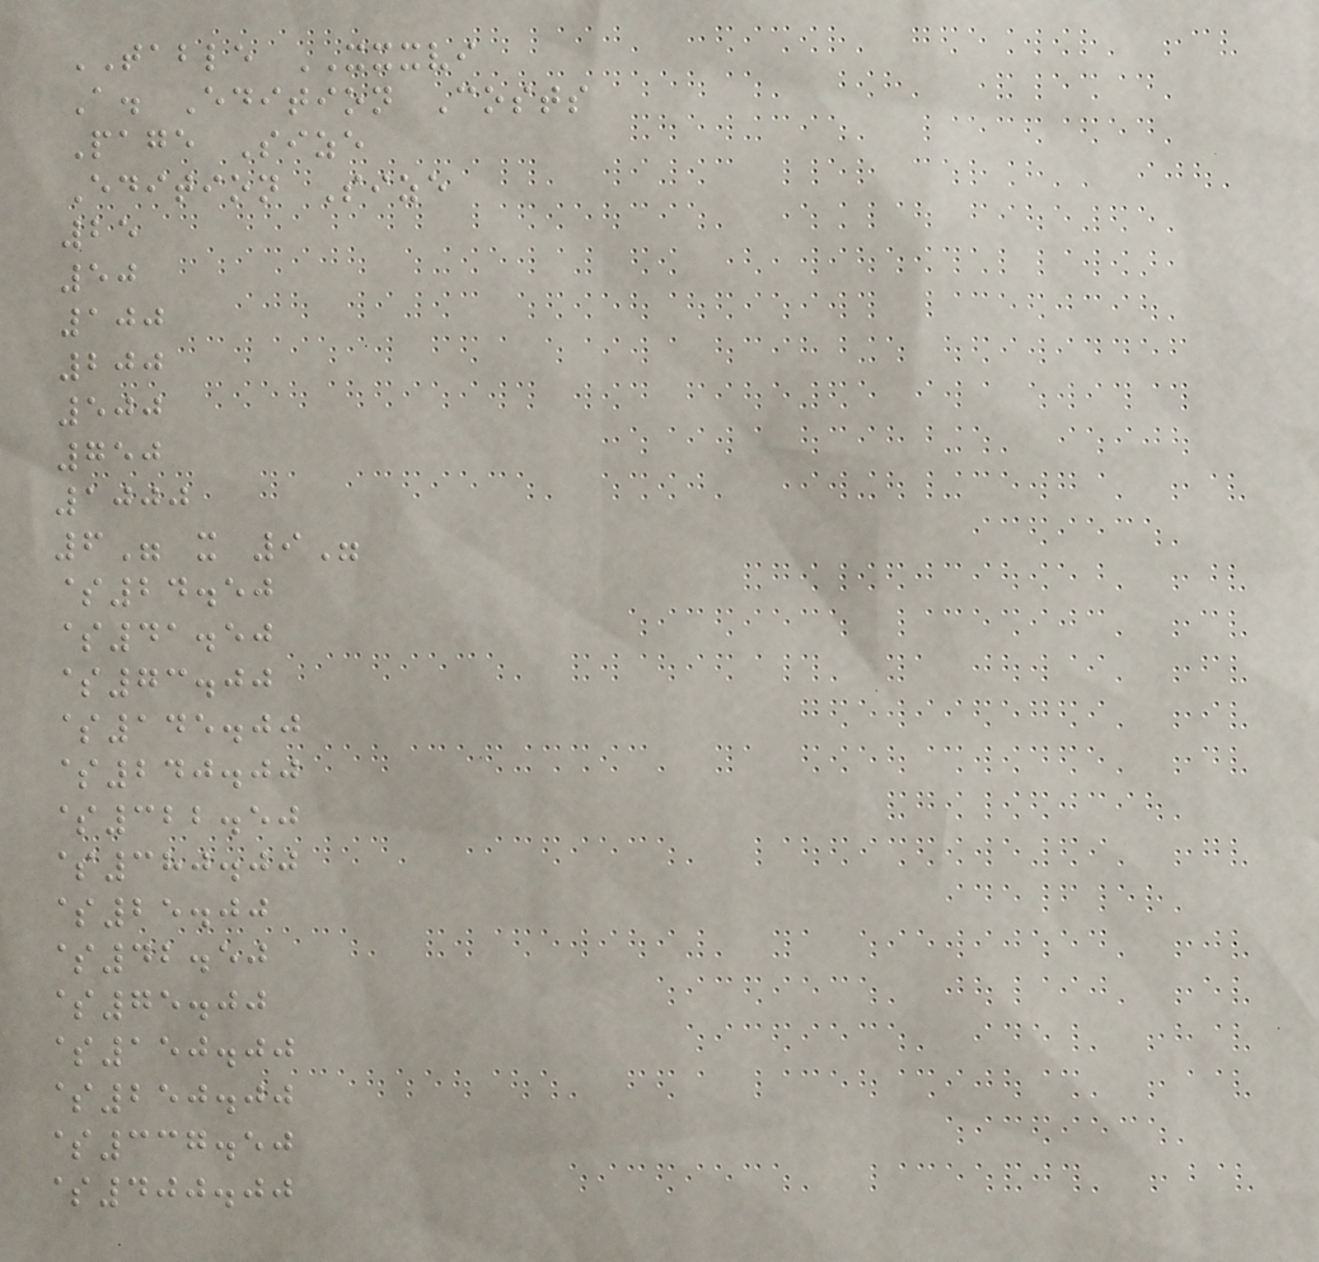TABLE XXXVI
A. Edition Costs
Page Size
Edition Size
25
50
100
200
500
750
1000
6" x 9"
$24.50
$41.50
$73.00
$145.00
$240.00
$322.50
$380.00
$25.00
$42.50
$75.00
$150.00
$250.00
$337.50
$400.00
